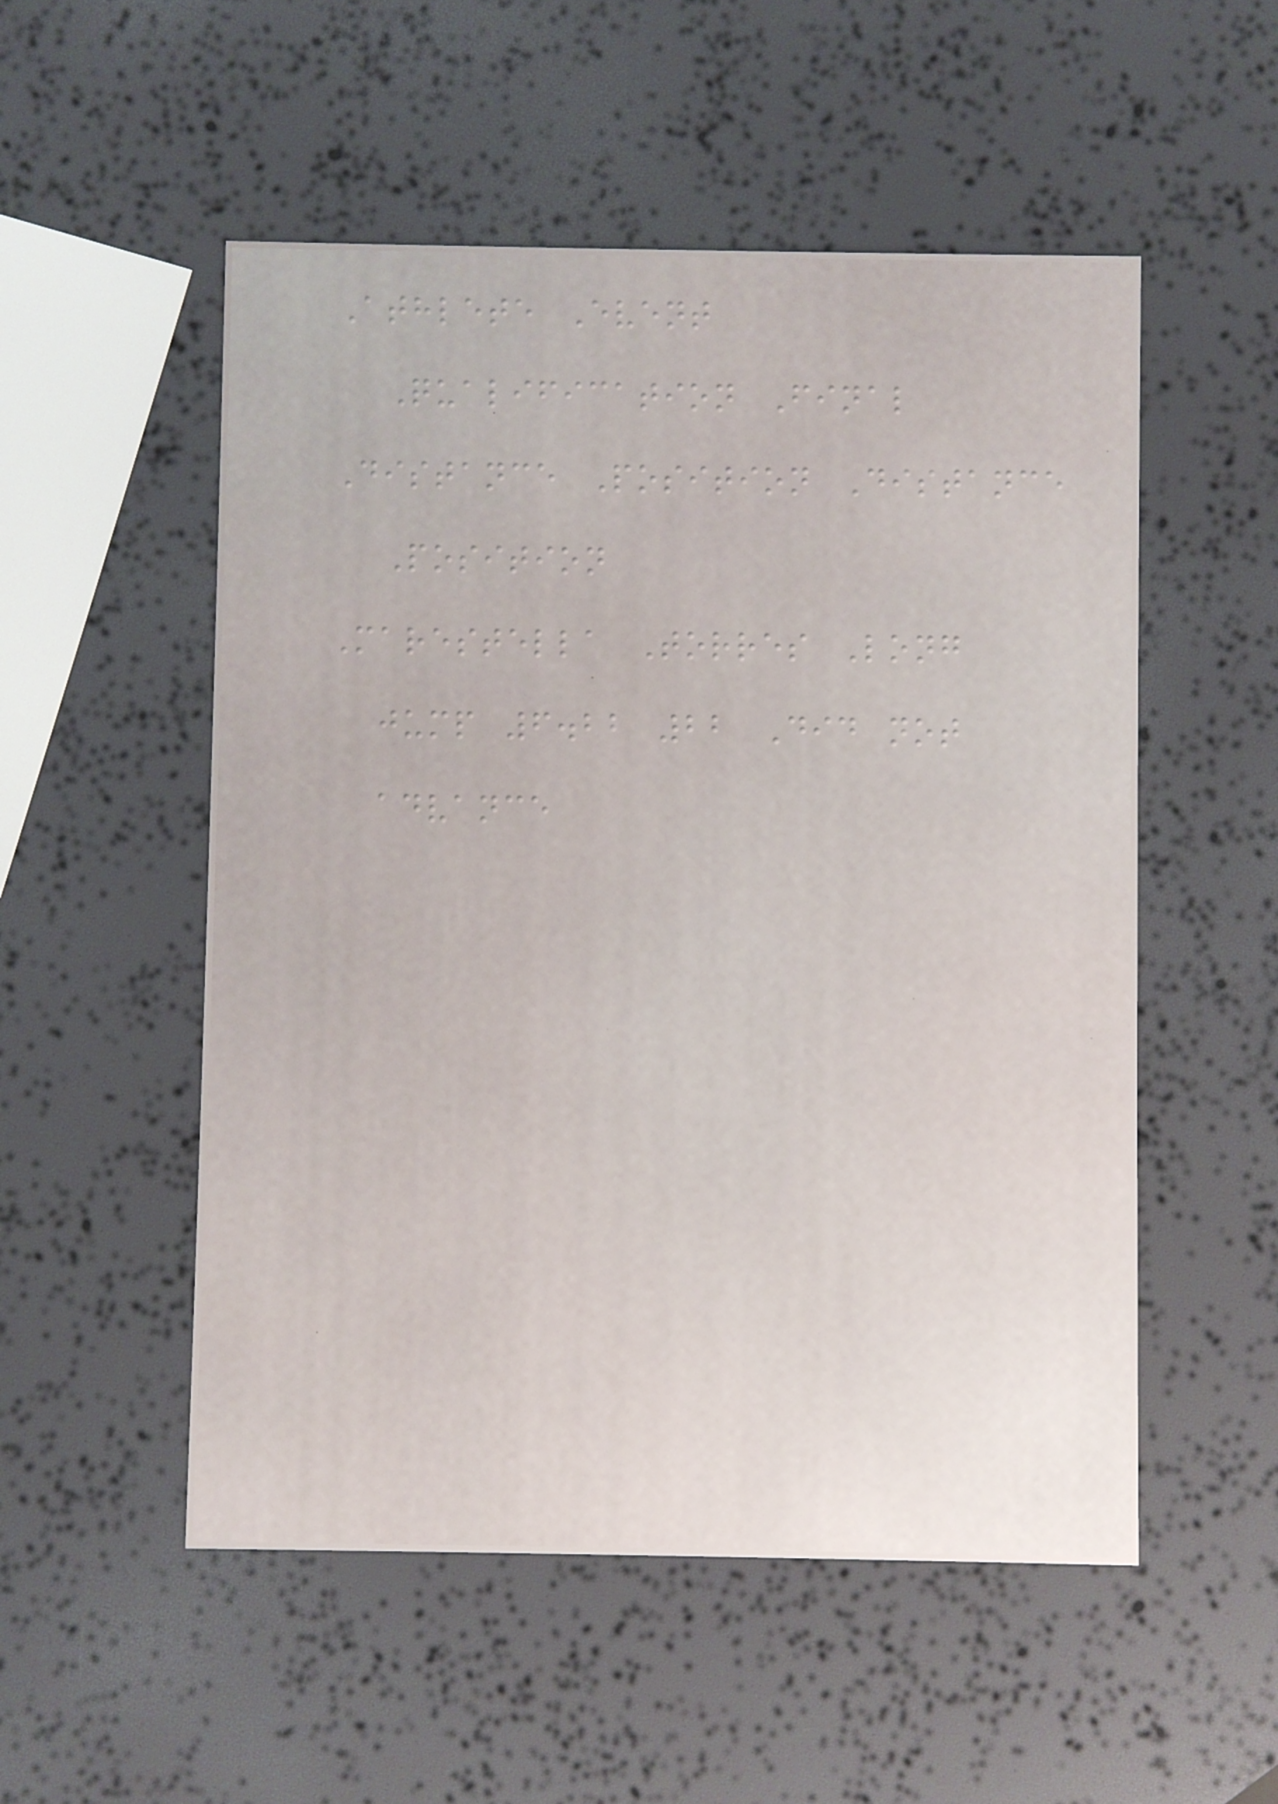Athlete Event
Qualification Final
Distance Position Distance
Position
Marestella Torres Long
jump 6.22 22 Did not
advance
